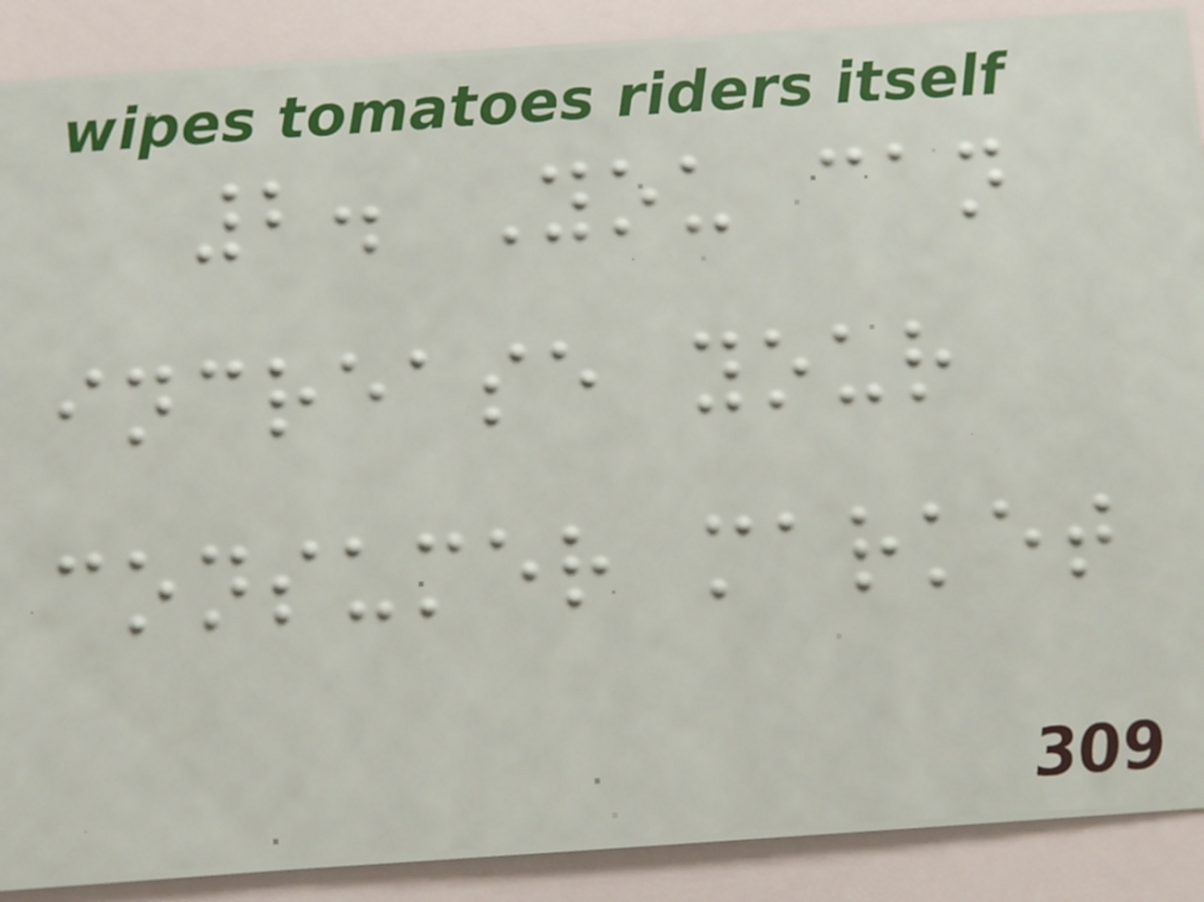2. You can
increase your
consumer market
